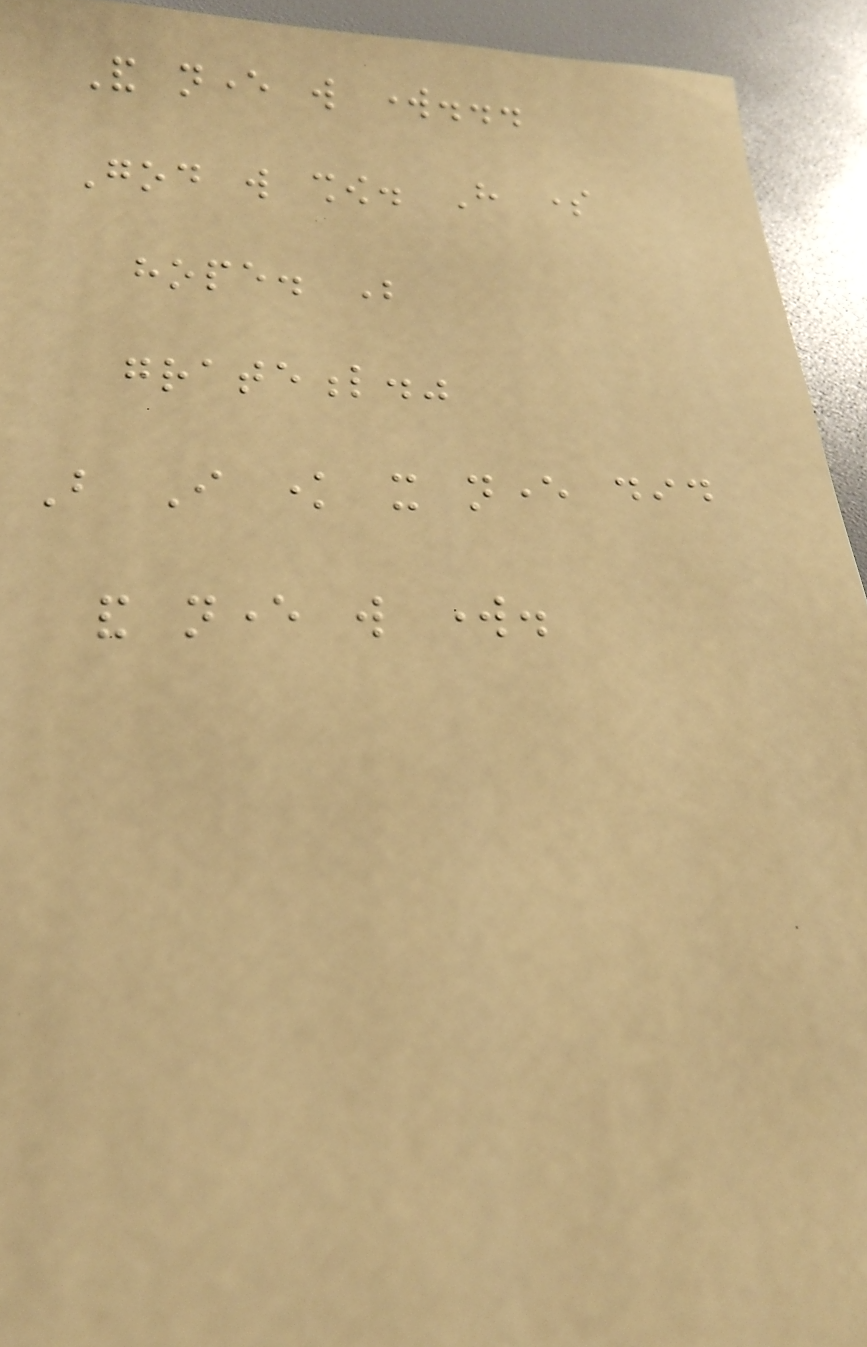And never will work...
God will show. Have some
hope. Be
grateful."
But I know it never did
and never will work.
